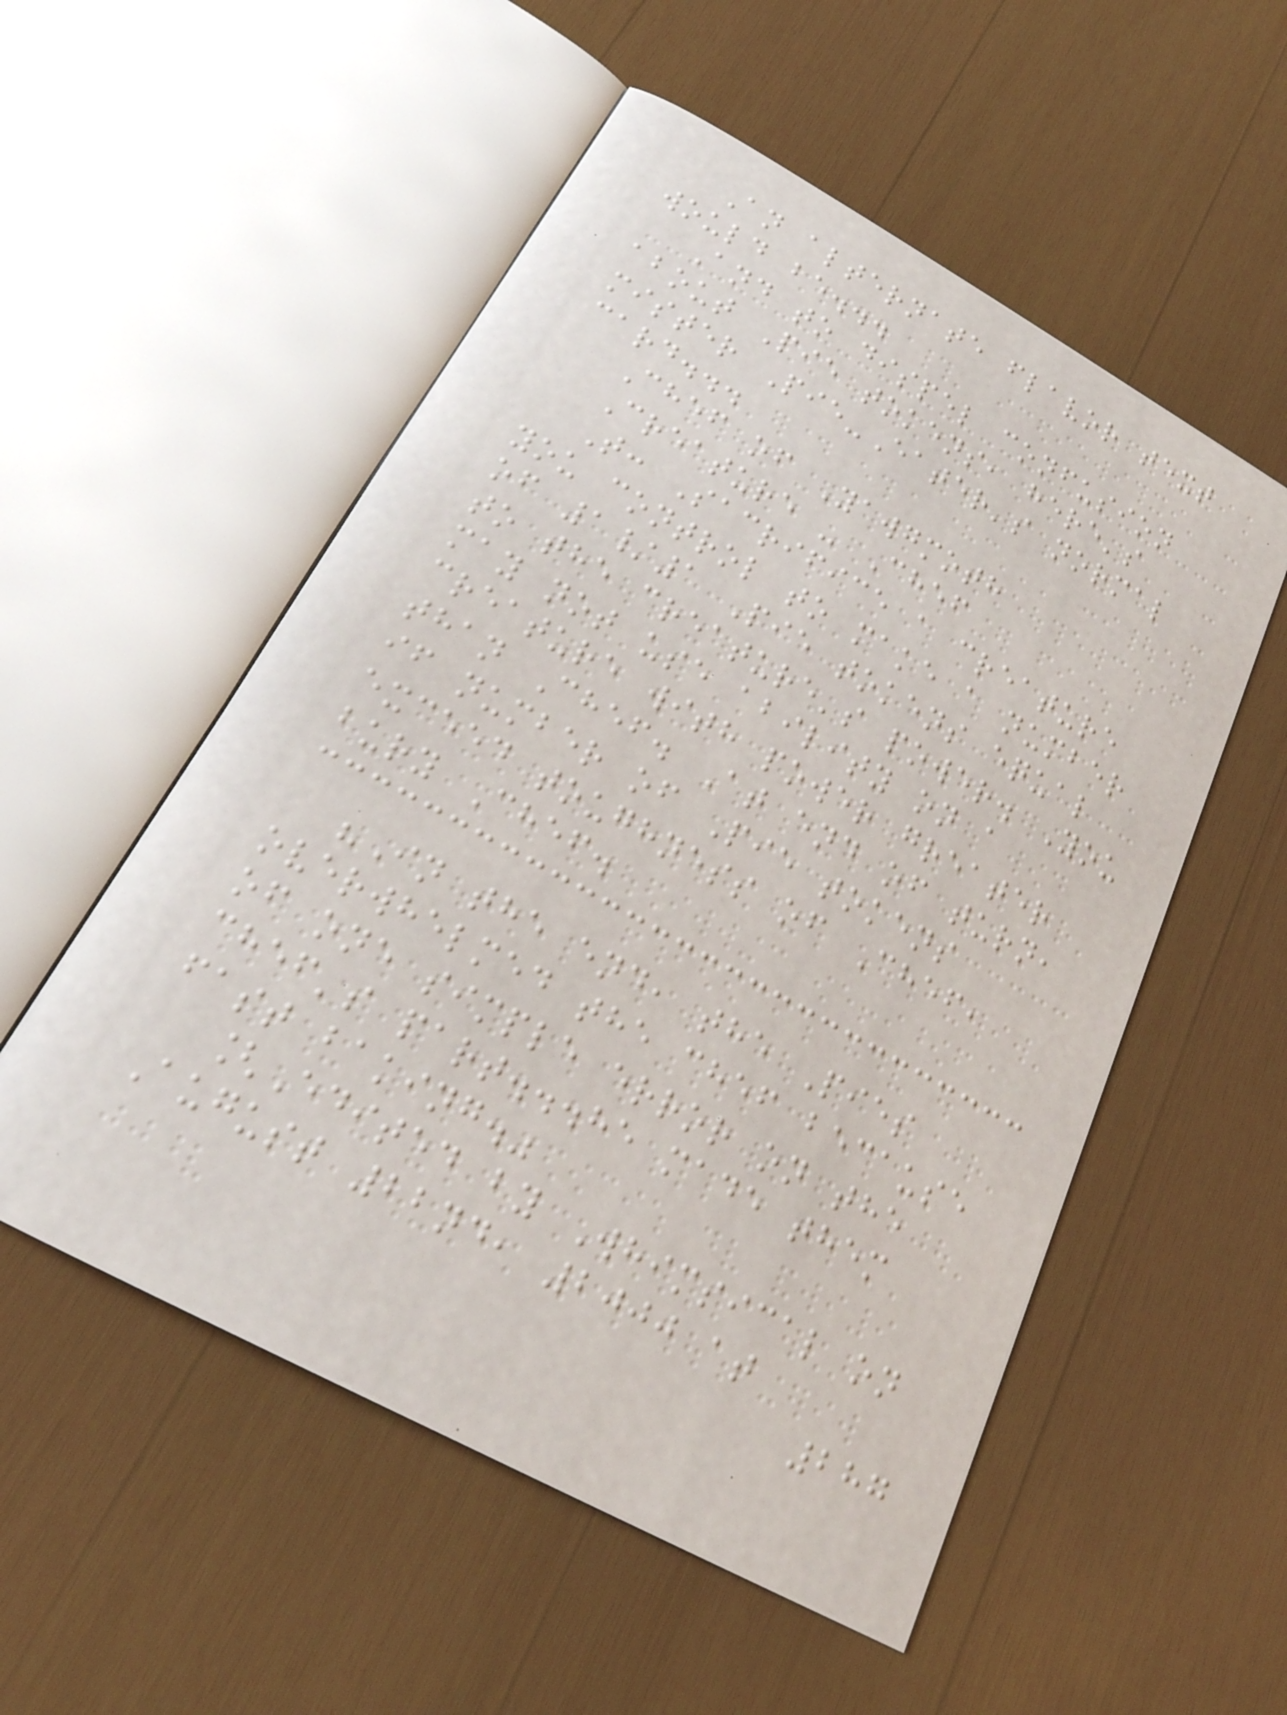An alternate flavor text
would be...
And to dispel confusion
about Pie tokens, here's
mister Pie-Eater's normal
card...
Chef of Yawgmoth
Creature - Chef
T: Sacrifice a creature
you control to make a number
of 1/1 Pie tokens equal
to the creature's power. You
may not use ability on a
creature with power greater
than Chef. At end of turn,
if number of Pie tokens
exceed toughness of Chef,
bury Chef.
"In the end, the Pies
overwhelmed the chef because
of one simple error on the
chef's part...he made them
fast baking."
[Edited by Whimsical on
August 22nd, 2000 at
287
